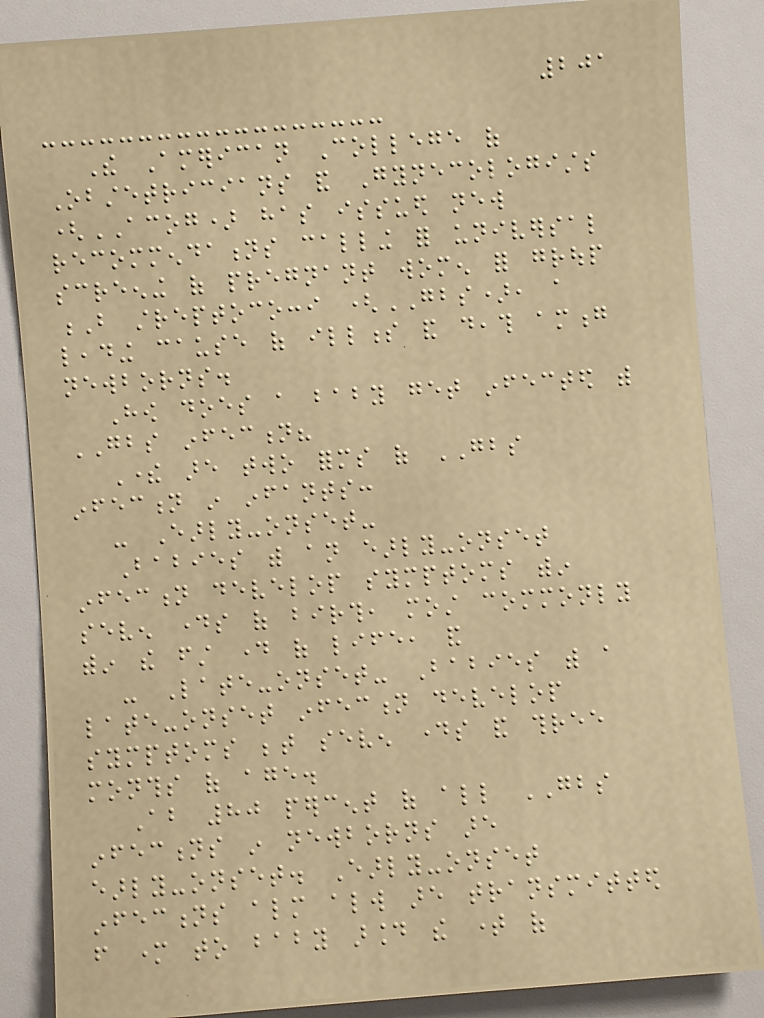201
The American College of
Obstetricians and Gynecologists
(ACOG) has issued new
recommendations calling for universal
screening of pregnant women for group
B streptococci (GBS), a
leading cause of illness and death among
newborns.
How does a baby get infected with
GBS infection?
There are two forms of GBS
infection in infants:
- Early-onset-
Babies with an early-onset
infection develop symptoms within
seven days of birth, most commonly
within the first day of life, and
- Late-onset- Babies with a
late-onset infection develop
symptoms between seven days and three
months of age.
About 80 percent of all GBS
infections in newborns are
early-onset. Early-onset
infections almost always are transmitted
from mother to baby around the time of
